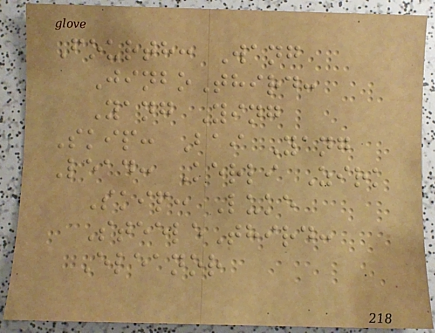Fourth: Wang
JinboThird:
Yang Ying
Skip: Bai Yang
Lead: Kerli Zirk
Skip: Luke
SteeleThird:
Eleanor
